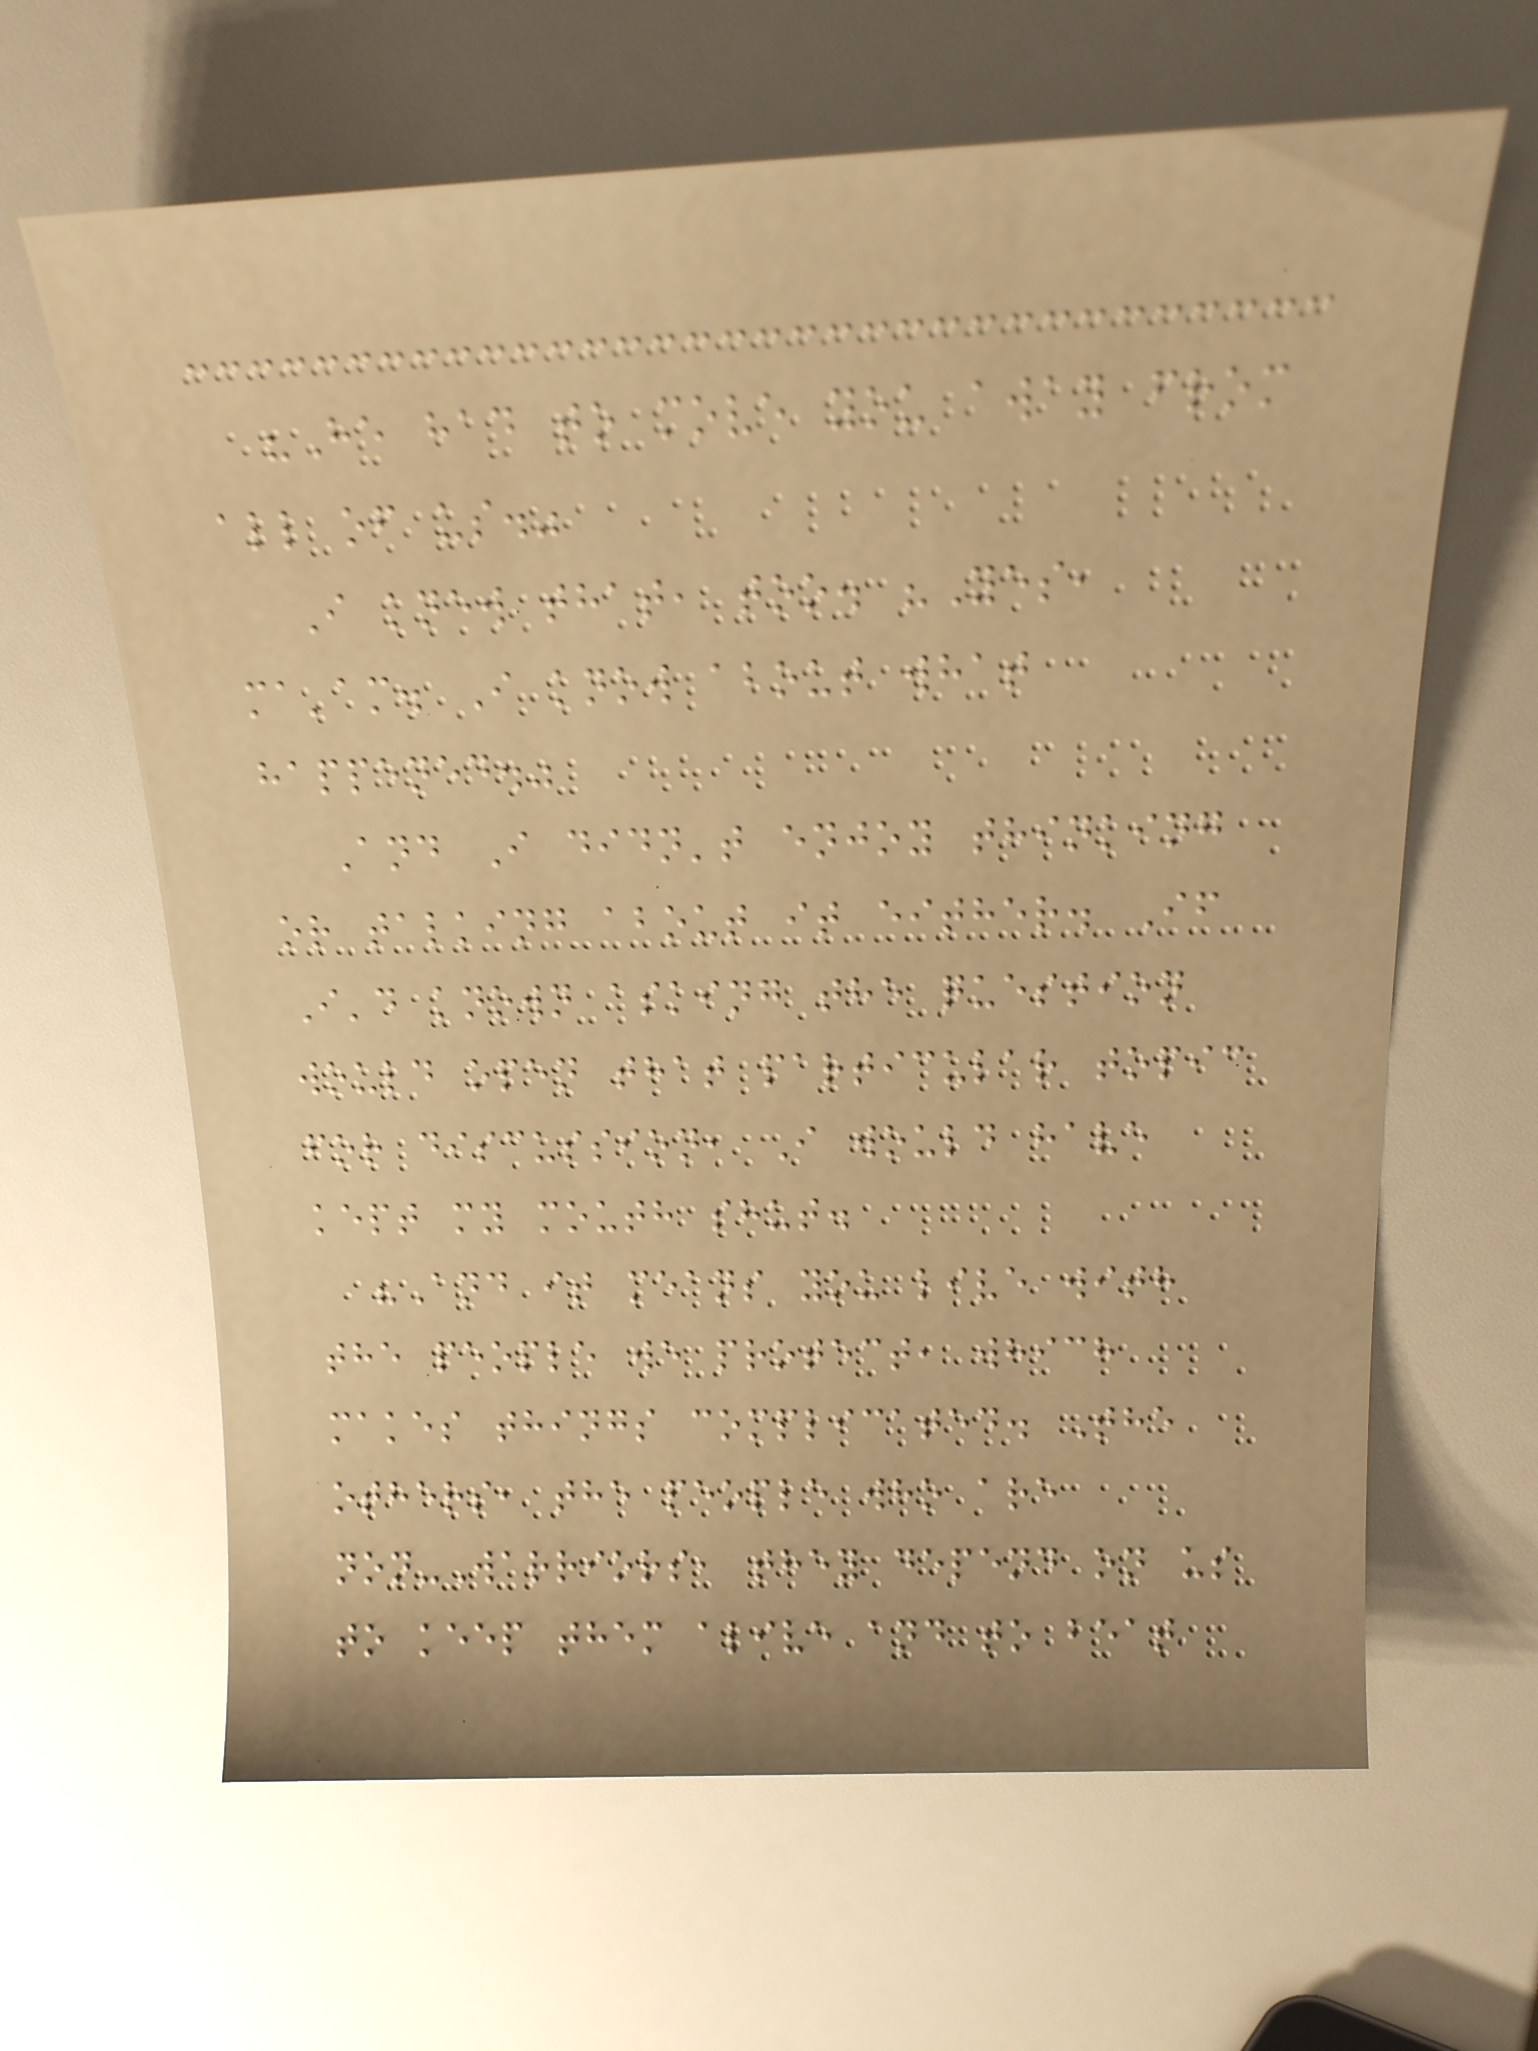"He had to move you away from
all of us."
I knew that, too. "Yes,
ma'am. I know about what
happened."
And I didn't enjoy thinking
or talking about it either. If
I'd known asking the question
would open that particular topic
for discussion, I would have
kept my mouth shut.
"And it means you live with
the people we protect, which
makes things complicated. The
others, the people who are
non-Warriors, they depend on us
to keep them alive and to beat
